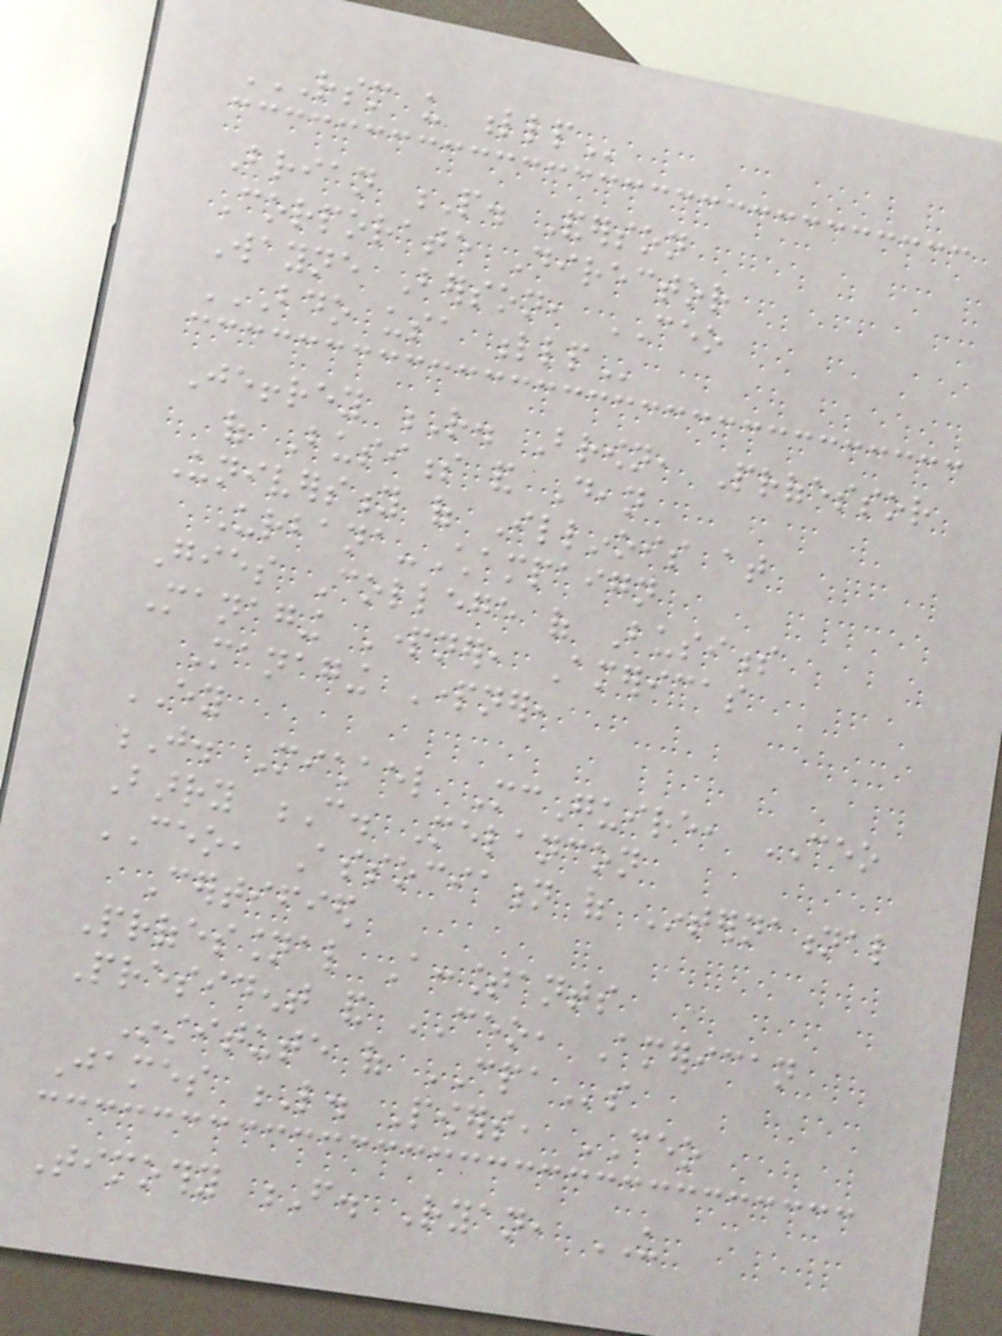RSM US LLP
Brian P. Anderson
Corporate Director
Wayne Berson, CEO
BDO USA LLP
Jeffrey R. Brown, Professor
of Business and Dean
University of Illinois at
Urbana-Champaign
Gies College of Business
Managing Partner, Americas
Managing Partner,
EY
J. Michael McGuire, CEO
Barry C. Melancon
CEO, Association of International
Certified
Professional Accountants
President and CEO, American
Institute of CPAs
James L. Powers, CEO
Timothy F. Ryan, US
